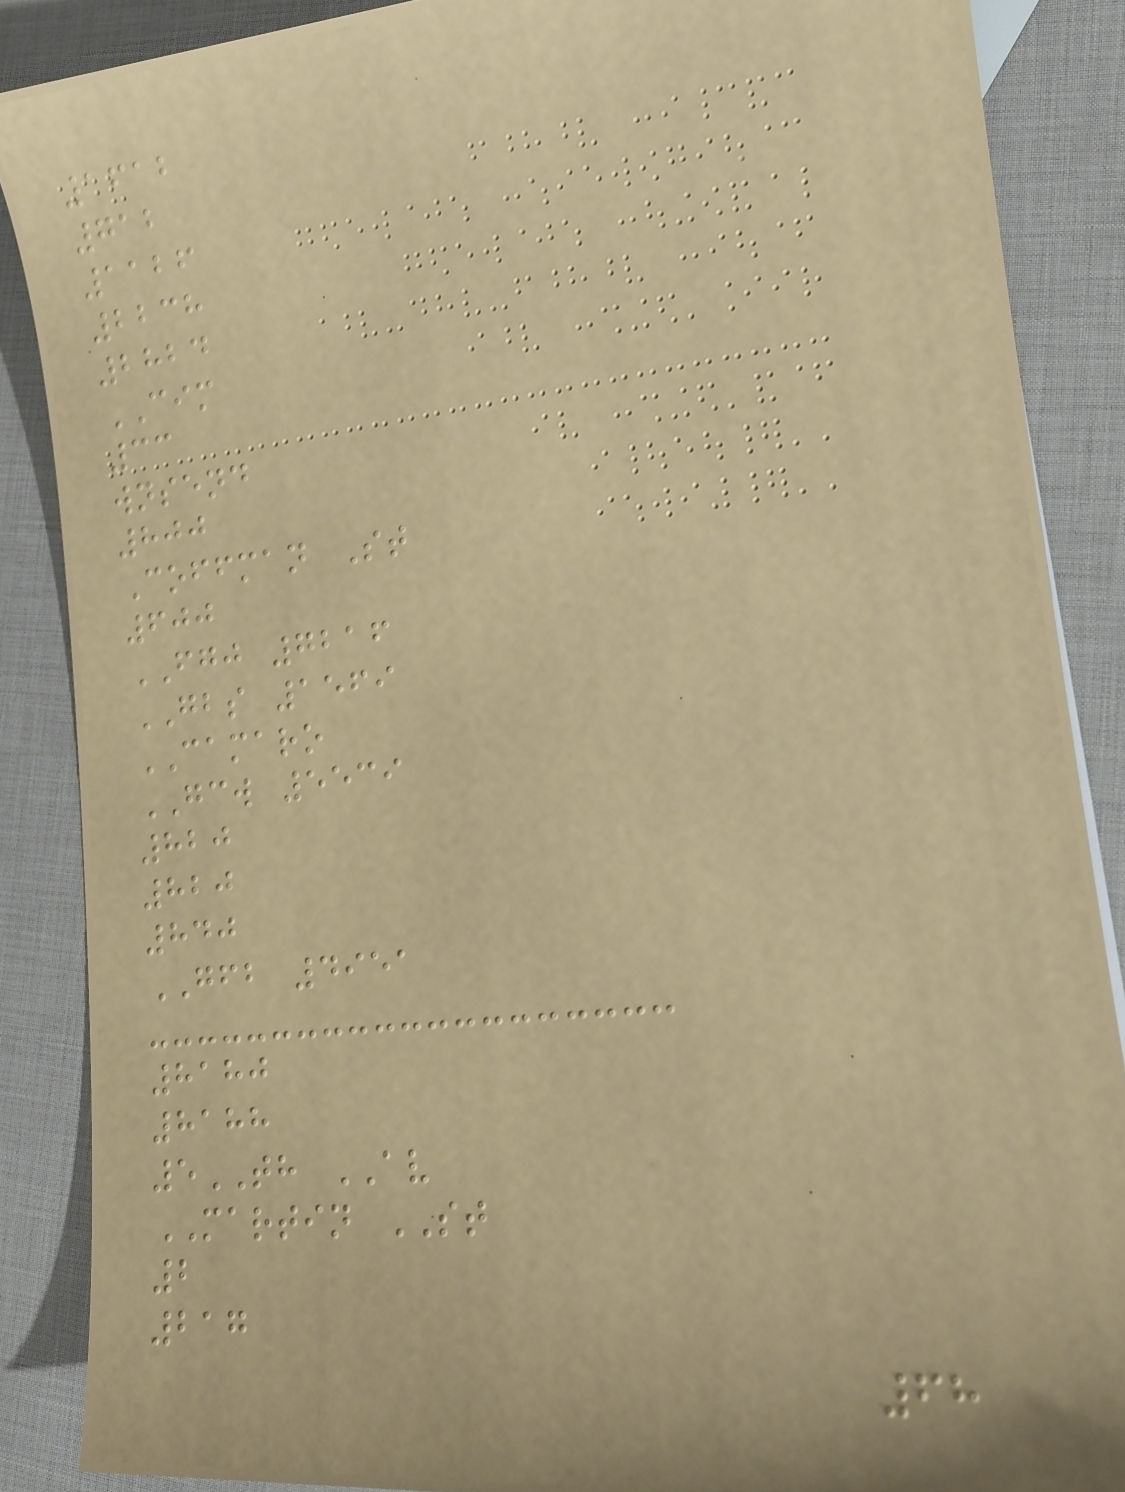1612
712
1126
2238
2824
CIM
33
wnsend
800
Coffman St
600
FGJ 7216
GBS 1569
CAMARO
GCW 5539
820
820
840
GFB 4951
8180
8188
5TH AV
MARTIN ST
2
217
68
